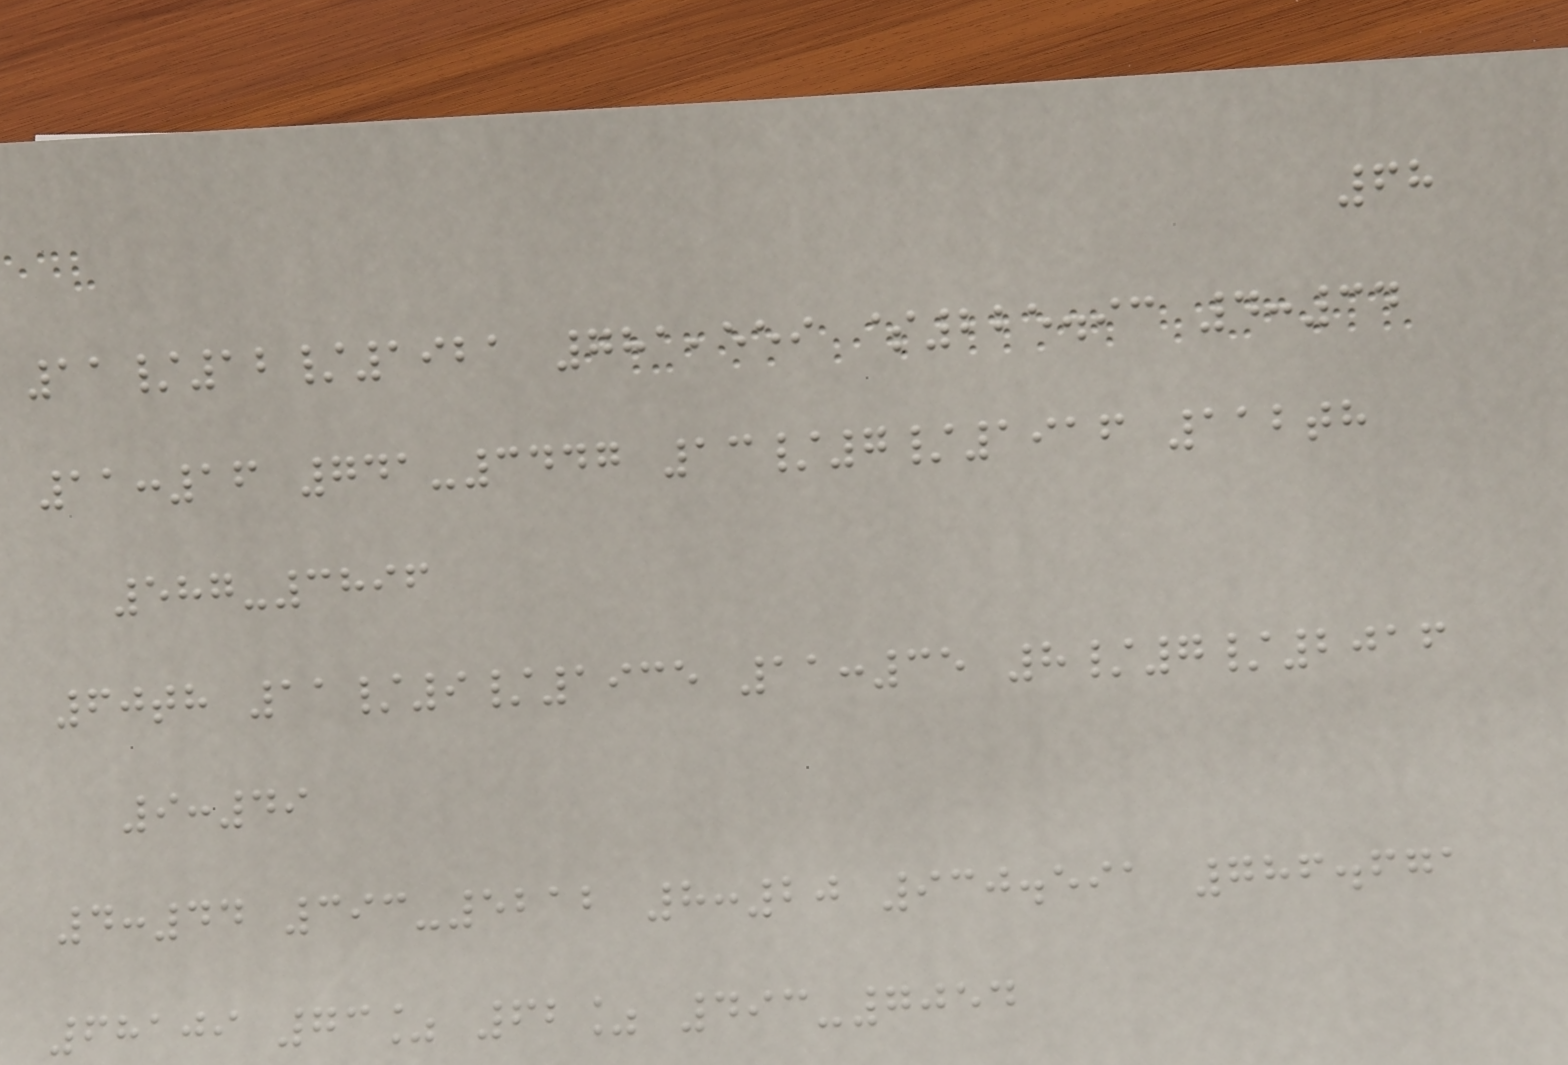68
11/12/1921 781,559 $225.93 4:34
11:16 741-3447 13/7/1916 112th
587-3896
60th 11/9/1935 11:35 8/7/2016
9:49
4:44 393-5212 8:20 930.591 786.671
68109 73% 62% 493-7054
